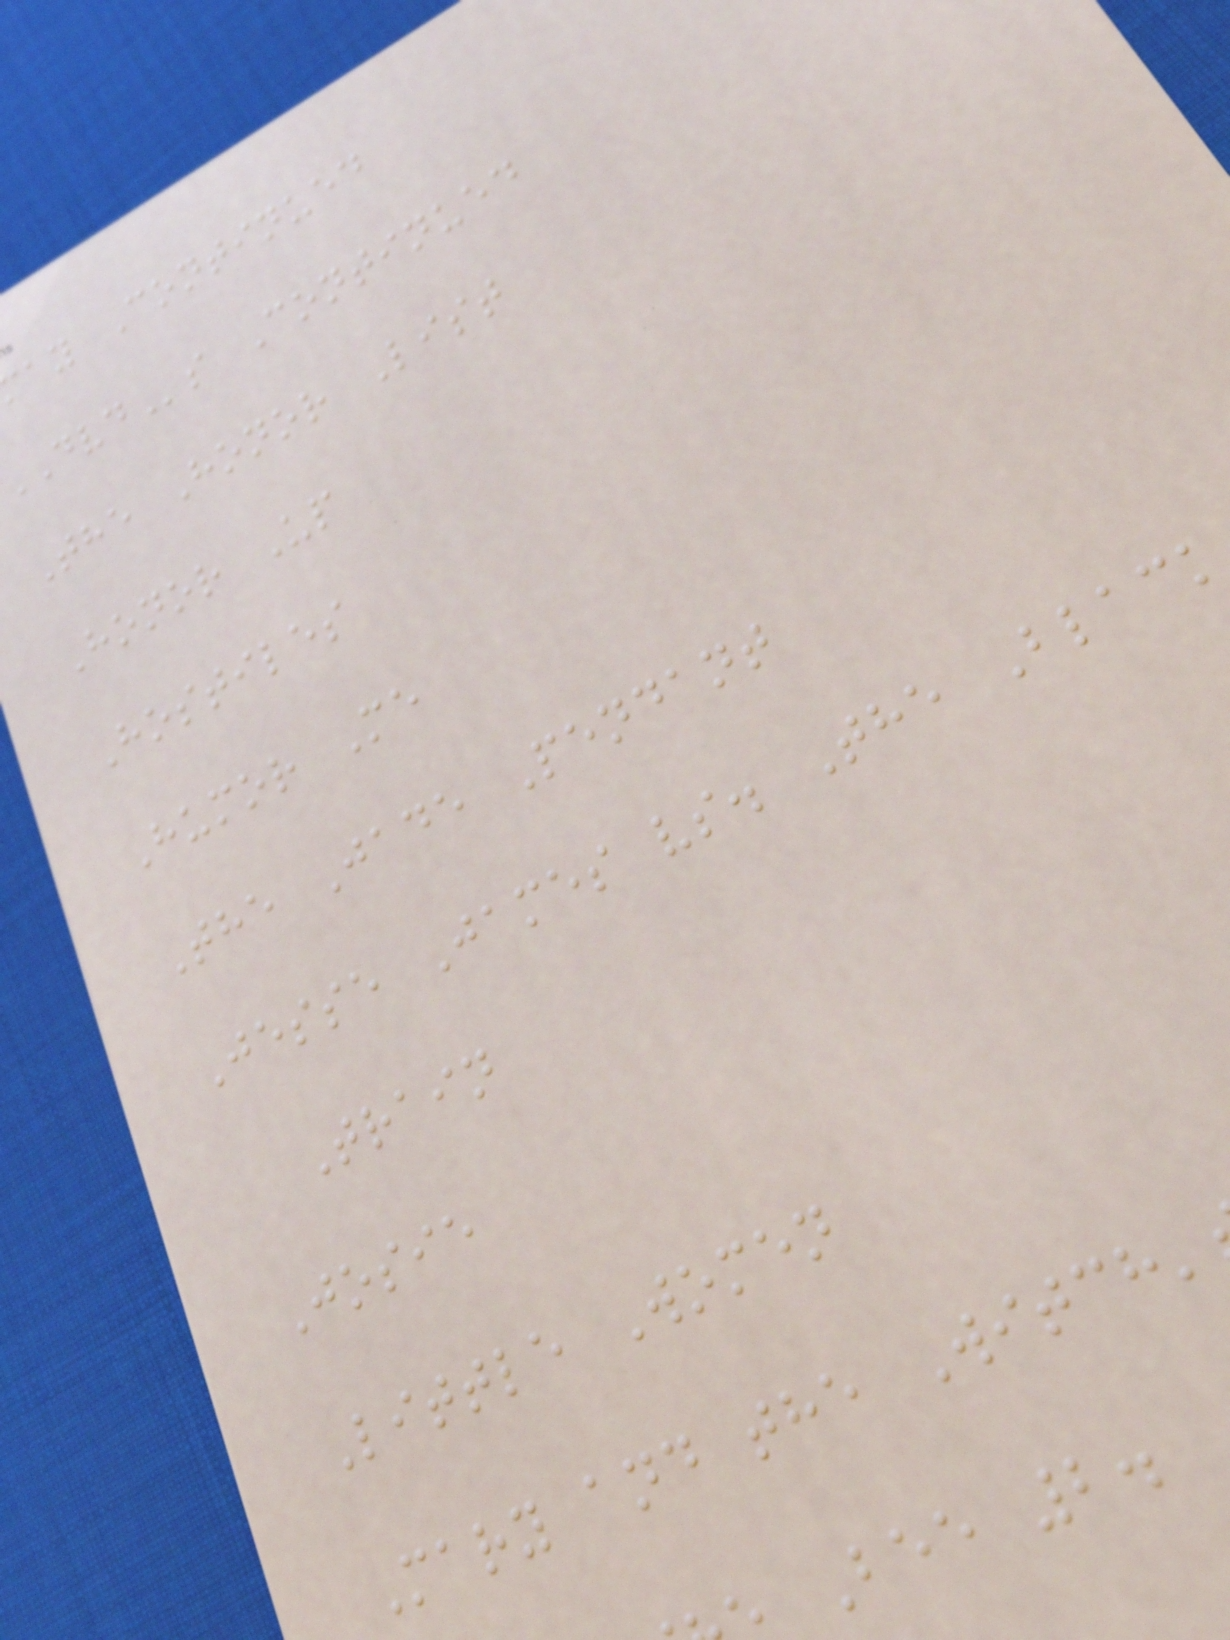ay Continued
s Continued
The Honor List
Honor Up
Hostiles
Humor Me
The Jade Pendant
Jesse James vs. The Black
Train
Josie
Little Women
Mary and the Witch'
Bee 2.
